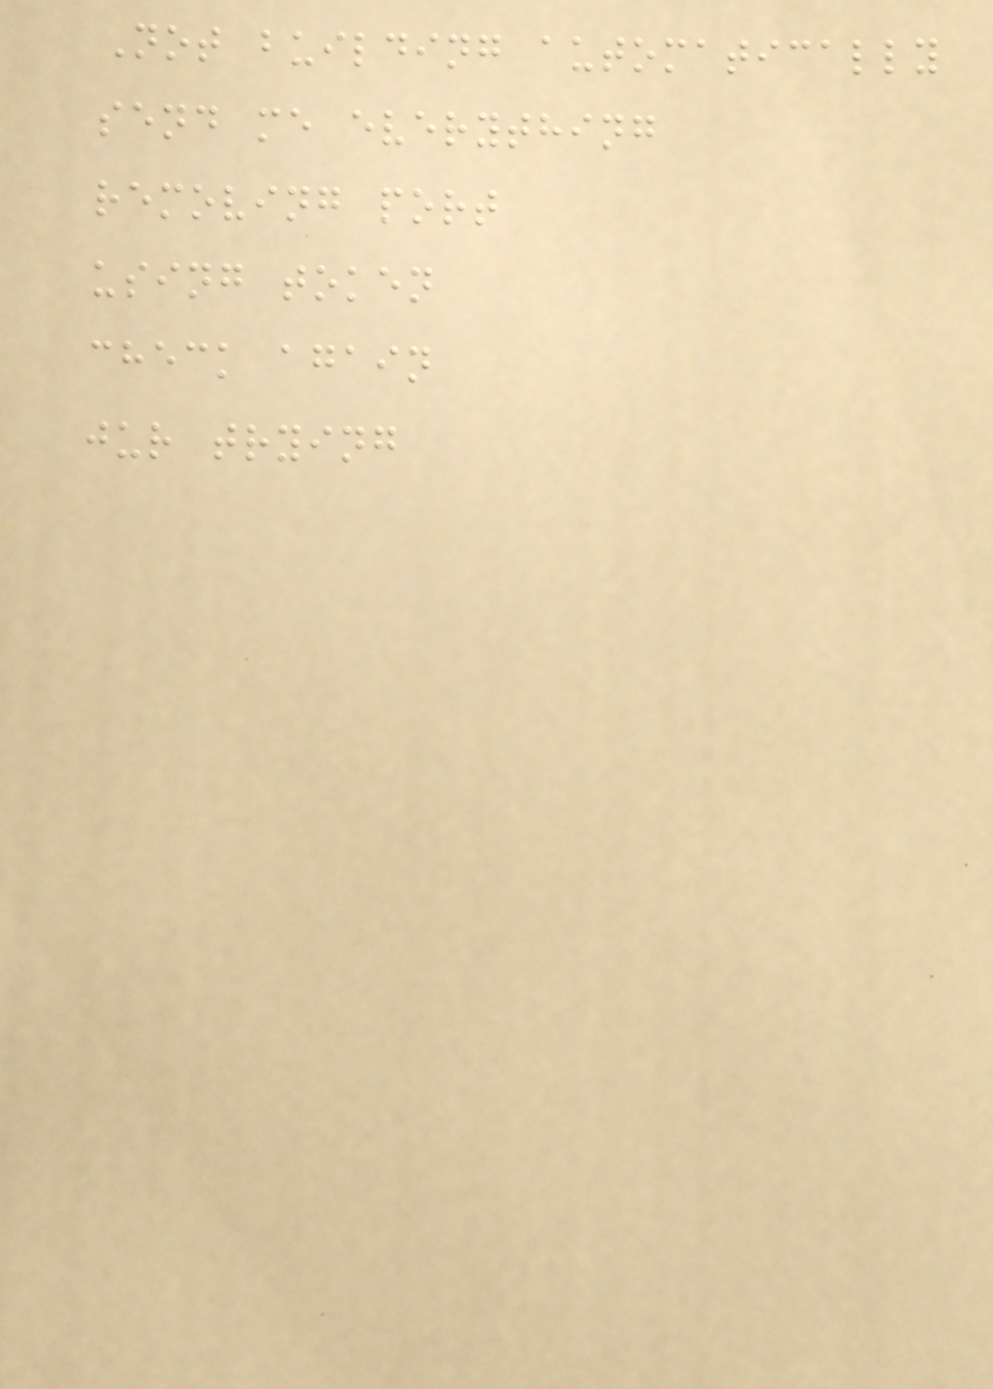Not building automatically
send me everything
removing port
using token
check again
jur trying
